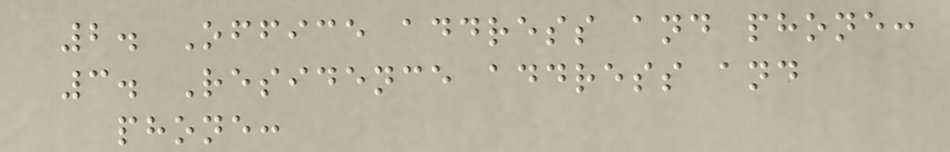2. Office address and phone:
3. Residence address and
phone:
